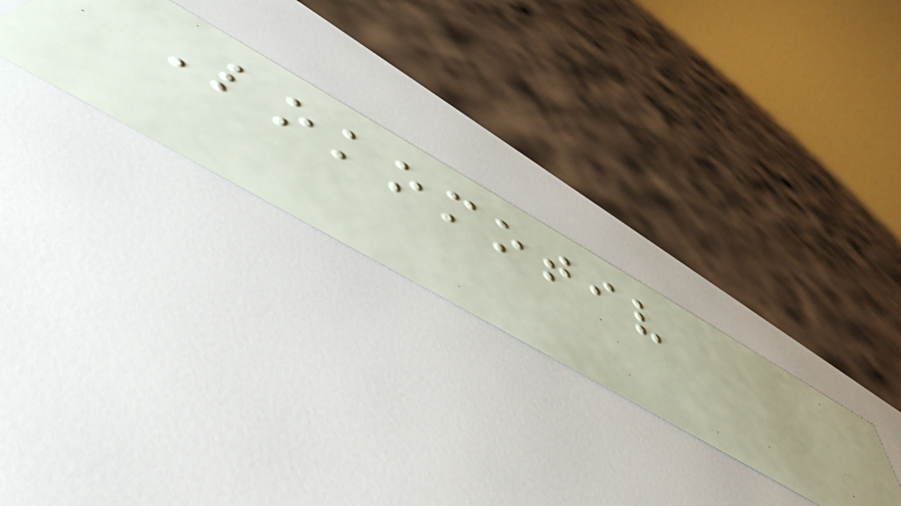Lokomotiv
